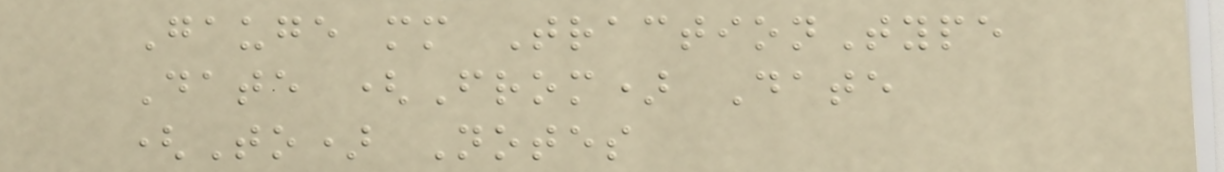Gauge mm TractionType
Date (From) Date
(To) Notes
